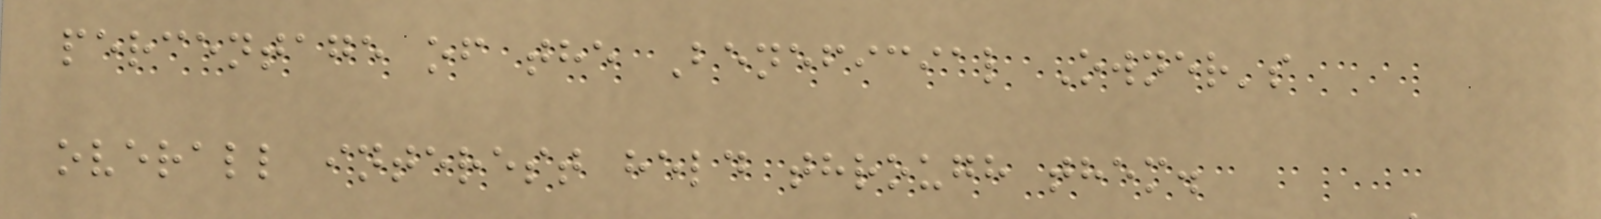percentage of the Beneficial Owner's
overall interest held through them.
